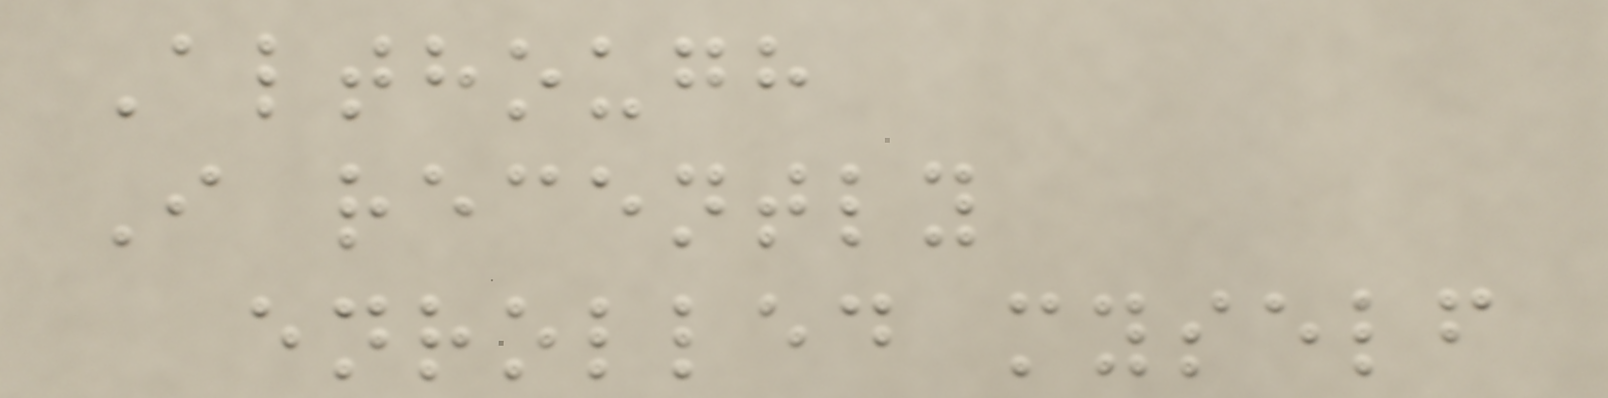Although
I recently
enrolled myself
